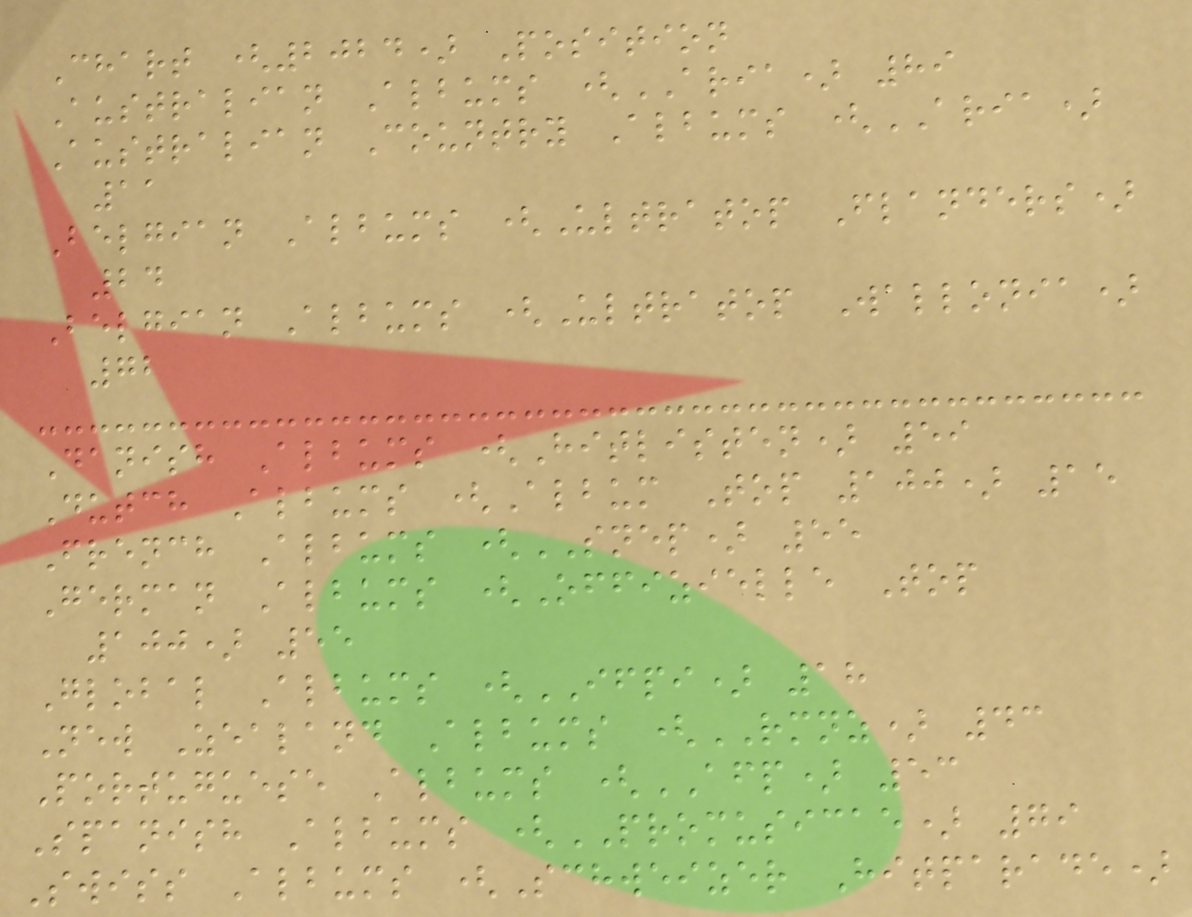Chart (2024) Position
Australian Albums (ARIA) 89
Australian Country Albums (ARIA)
11
Belgian Albums (Ultratop Flanders)
24
Belgian Albums (Ultratop Wallonia)
72
Danish Albums (Hitlisten) 59
Dutch Albums (Album Top 100) 15
French Albums (SNEP) 55
German Albums (Offizielle Top
100) 55
Global Albums (IFPI) 18
New Zealand Albums (RMNZ) 43
Portuguese Albums (AFP) 53
Spanish Albums (PROMUSICAE) 79
Swiss Albums (Schweizer Hitparade)
